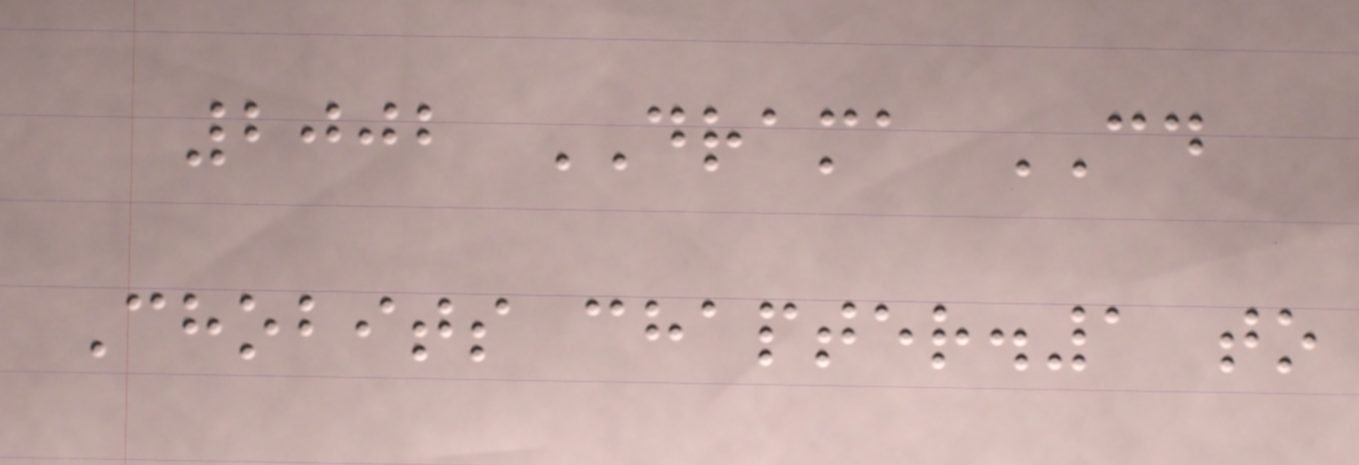2002 DRAMA CD
Chobits chapter.1 to
